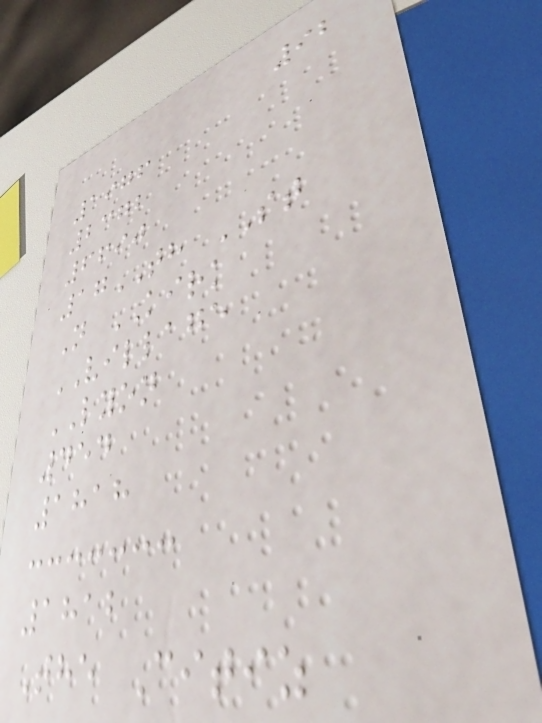92
1976
2372
6690
17TH ST
N KIRK
VILLAGE
LYON
454
1818
1812
The Citiz
